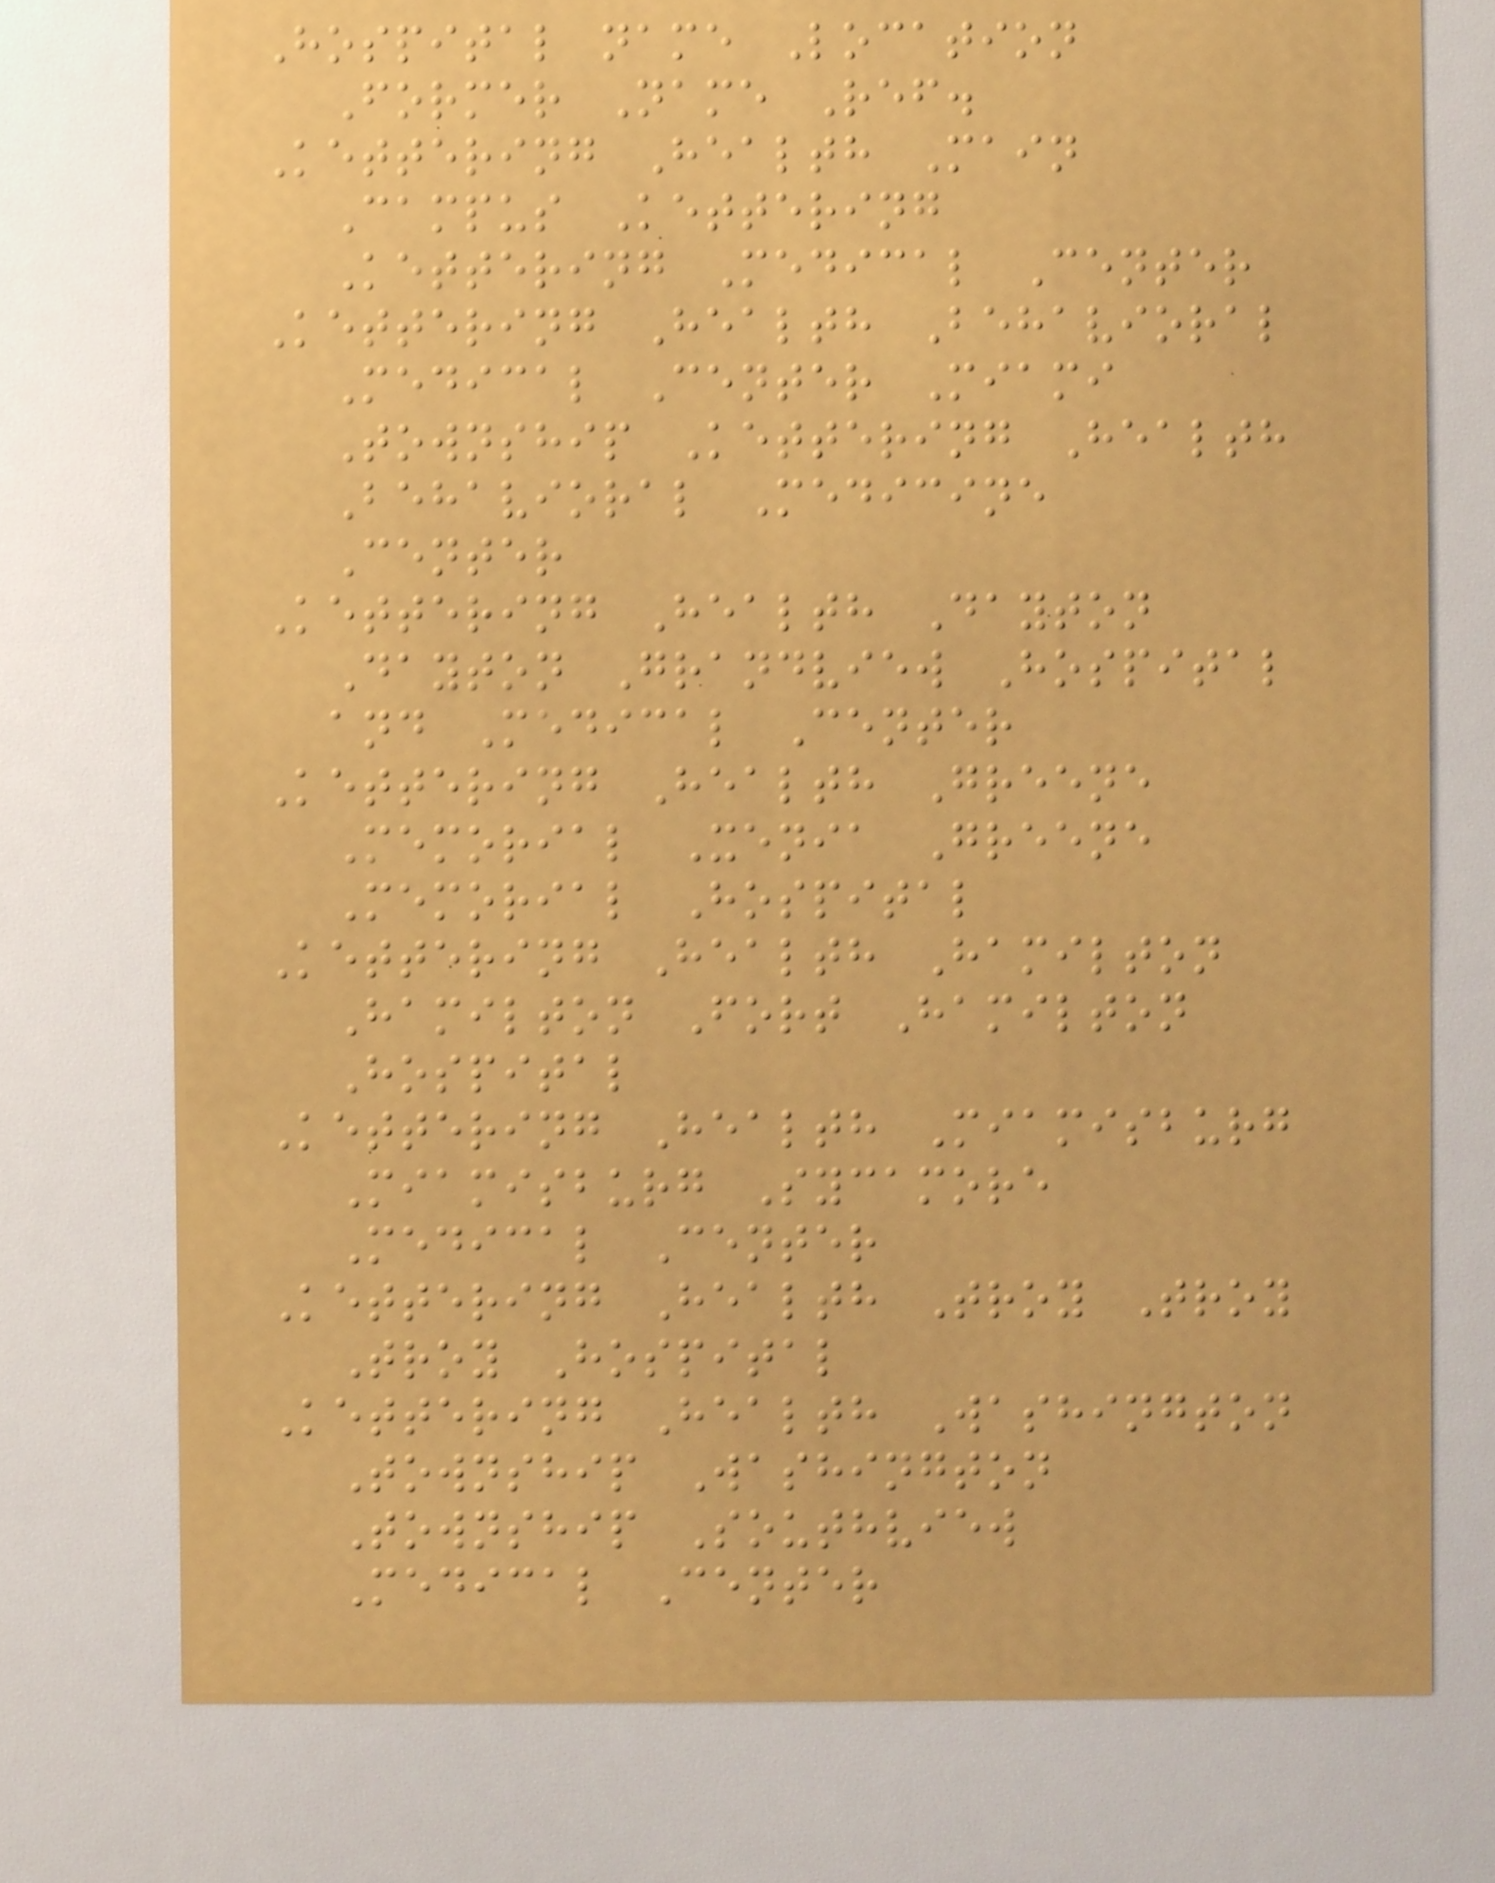Hospital name Location
Former Name Ref.
Kettering Health Main
Campus Kettering
Kettering Medical Center
Kettering Health Behavioral
Medical Center Miami
Township Kettering Health
Behavioral Medicine
Center
Kettering Health Dayton
Dayton Grandview Hospital
and Medical Center
Kettering Health Greene
Memorial Xenia Greene
Memorial Hospital
Kettering Health Hamilton
Hamilton Fort Hamilton
Hospital
Kettering Health Miamisburg
Miamisburg Sycamore
Medical Center
Kettering Health Troy Troy
Troy Hospital
Kettering Health Washington
Township Washington
Township Southview
Medical Center
